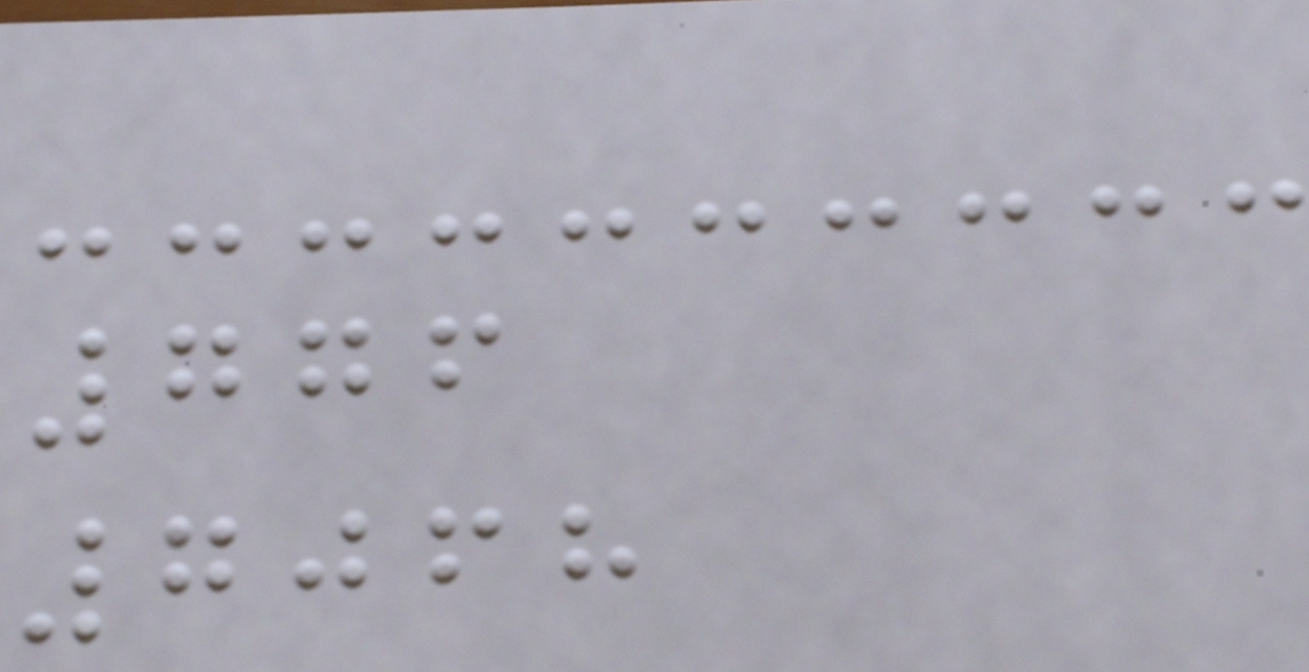776
7068
